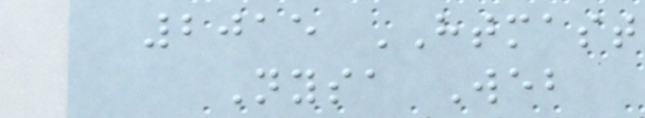2015 HTMAST
Nysa Web
